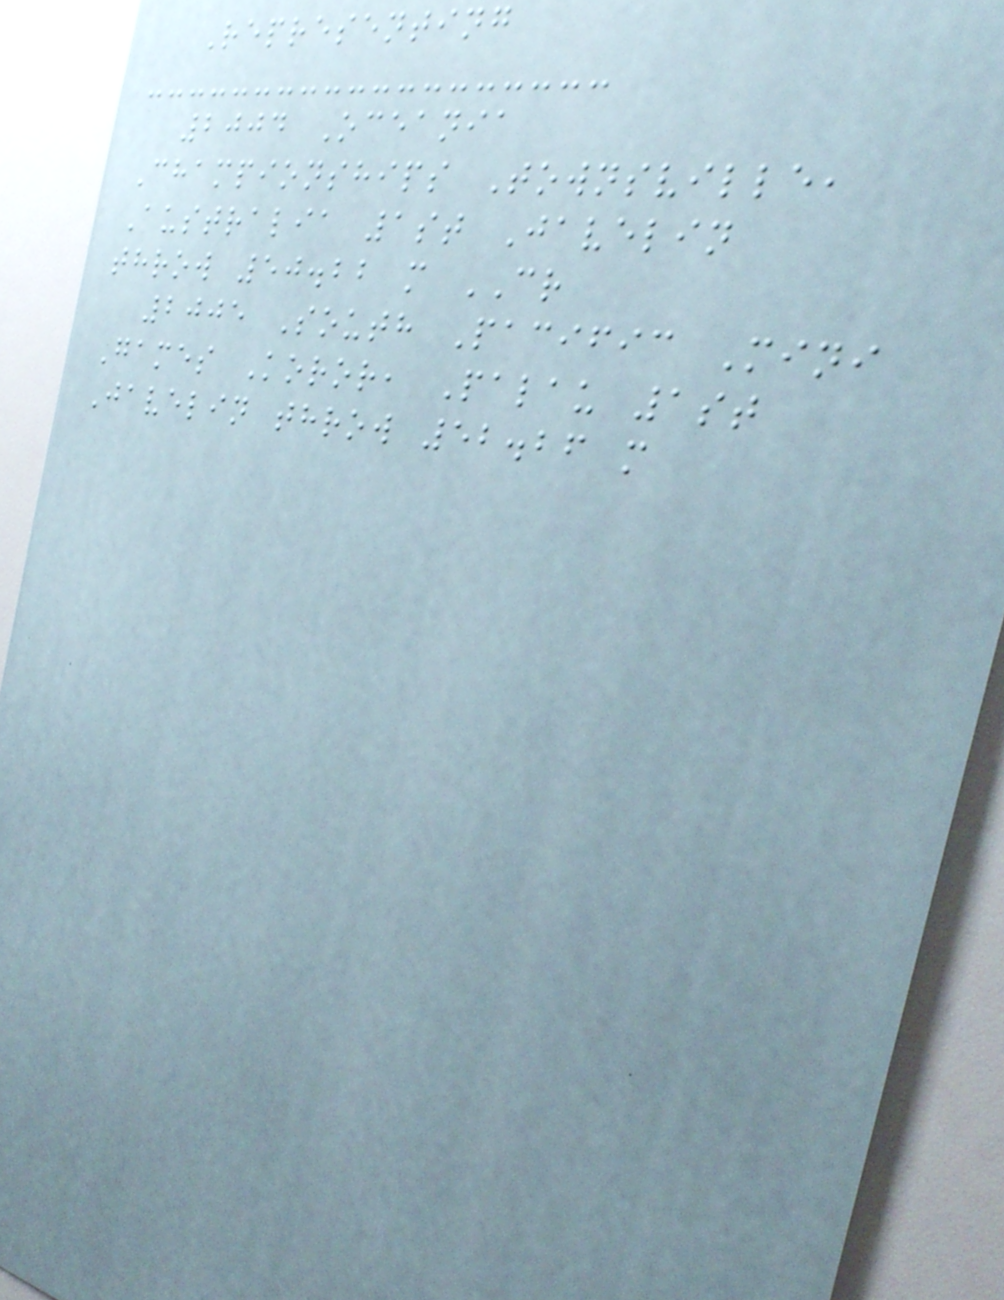Representing
2004 Oceania
Championships Townsville,
Australia 1st Javelin
throw 50.22 m CR
2005 South Pacific Mini
Games Koror, Palau 1st
Javelin throw 52.26 m
